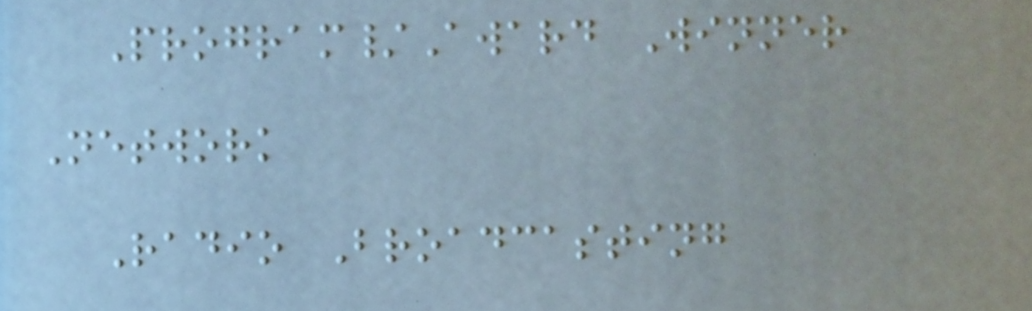Program/Award Winner
Network
Radio Broadcasting
